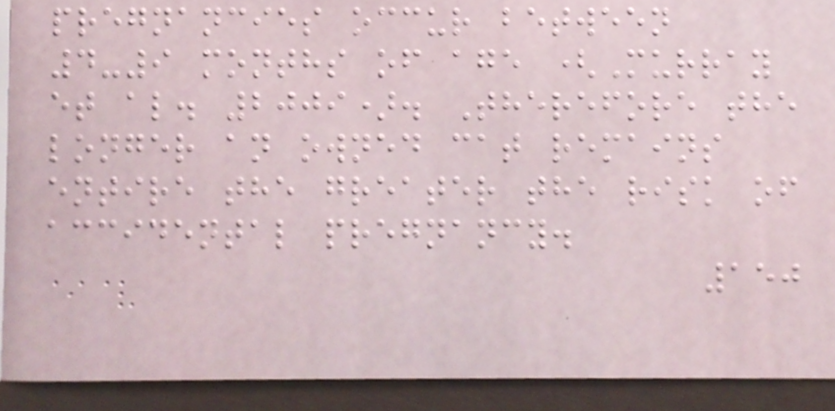pregnancies occur between
4-9 months of age (Murray
et al. 2009). Therefore the
longer an owned cat remains
entire the greater the risk of
accidental pregnancy.
150
